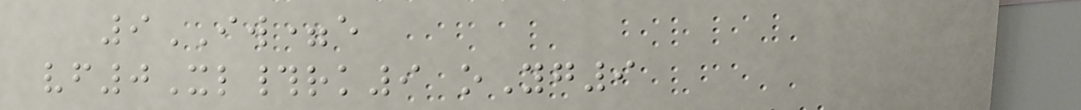9IW=e
vf0Xl#rk9 oYg9
